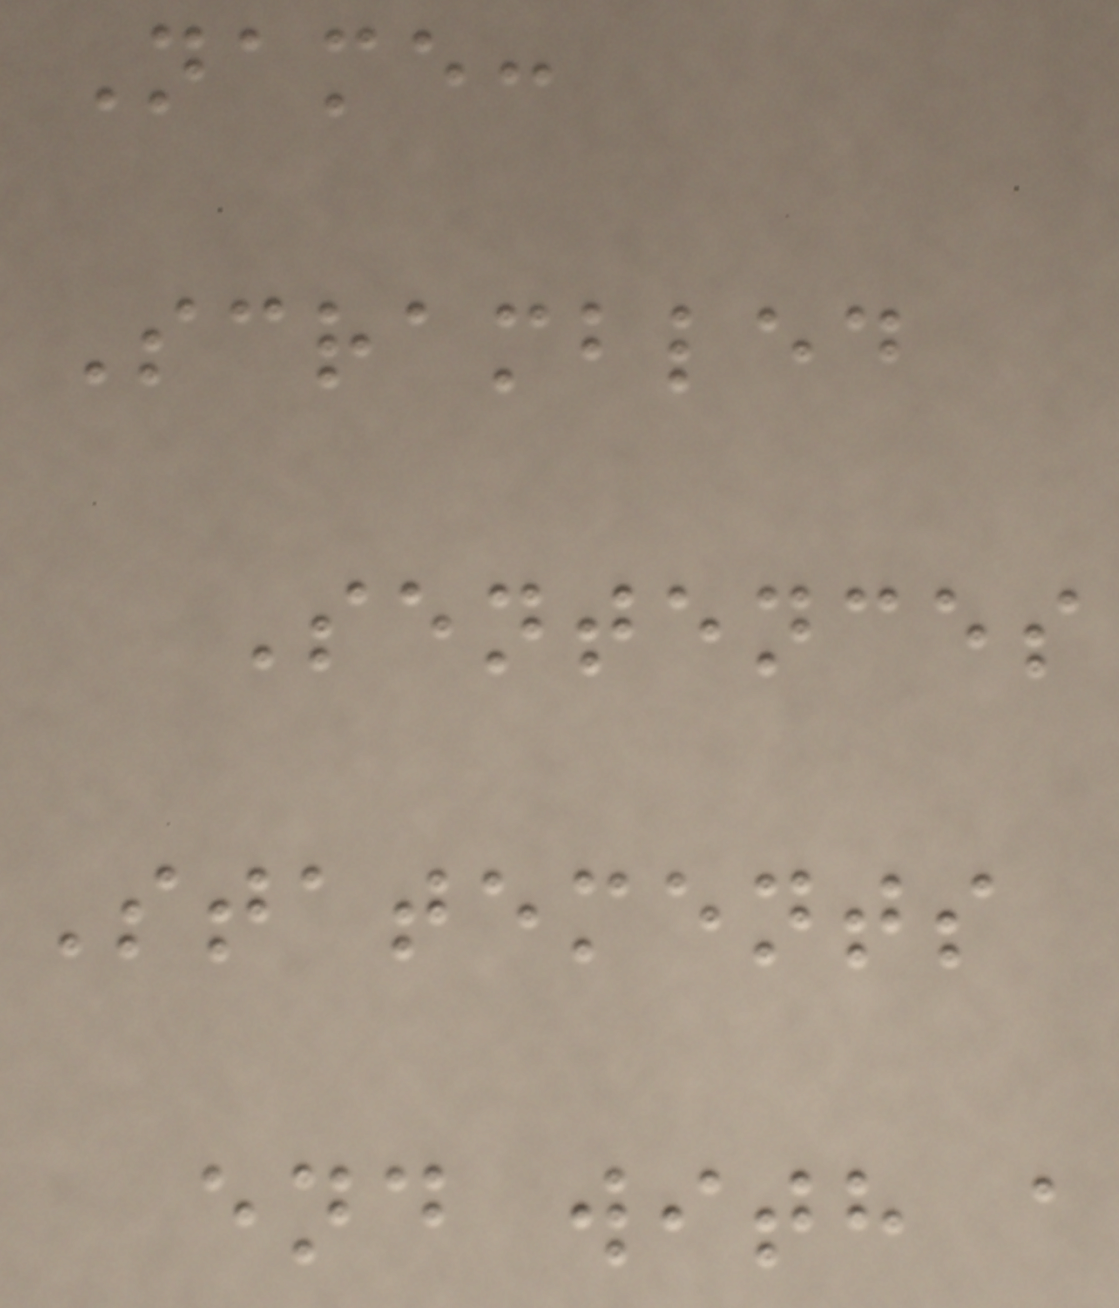Name:
Scrambled
Sentences
Statements
end with a
